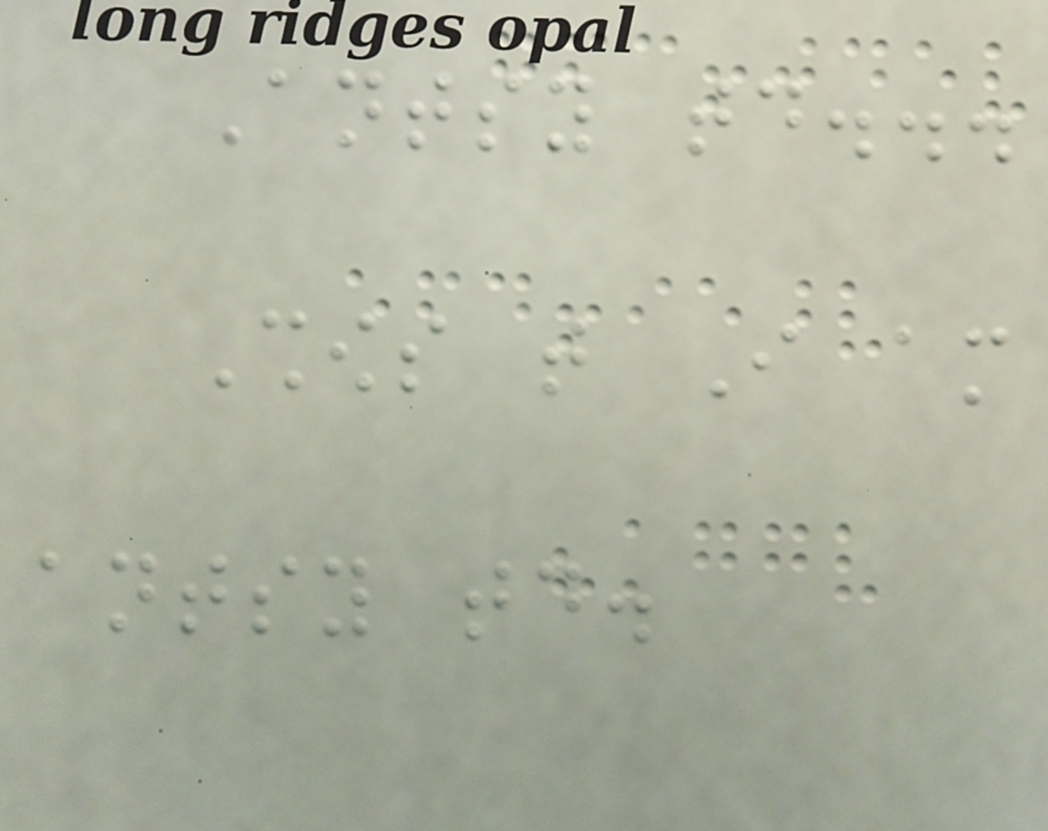Antsy today...
Shows that I am
antsy today.
